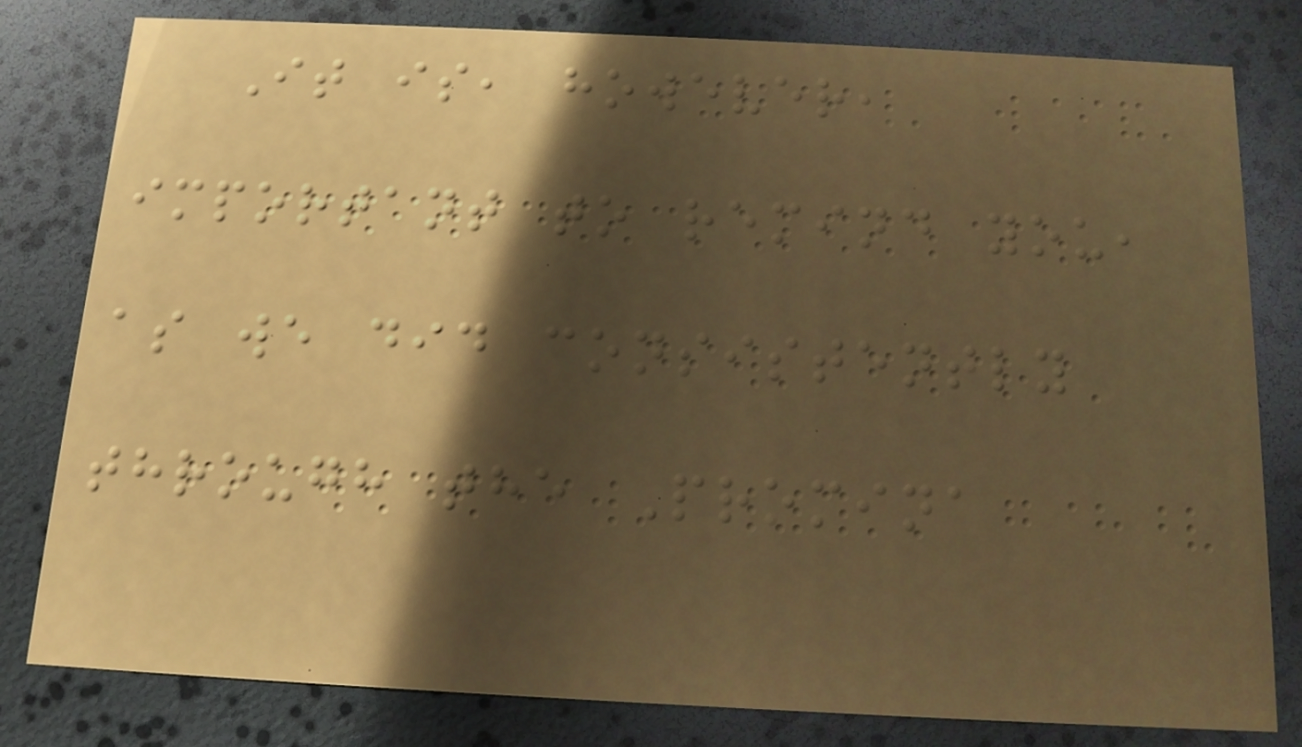It is, however,
important to remind you,
as we did consistently
through the Promina
